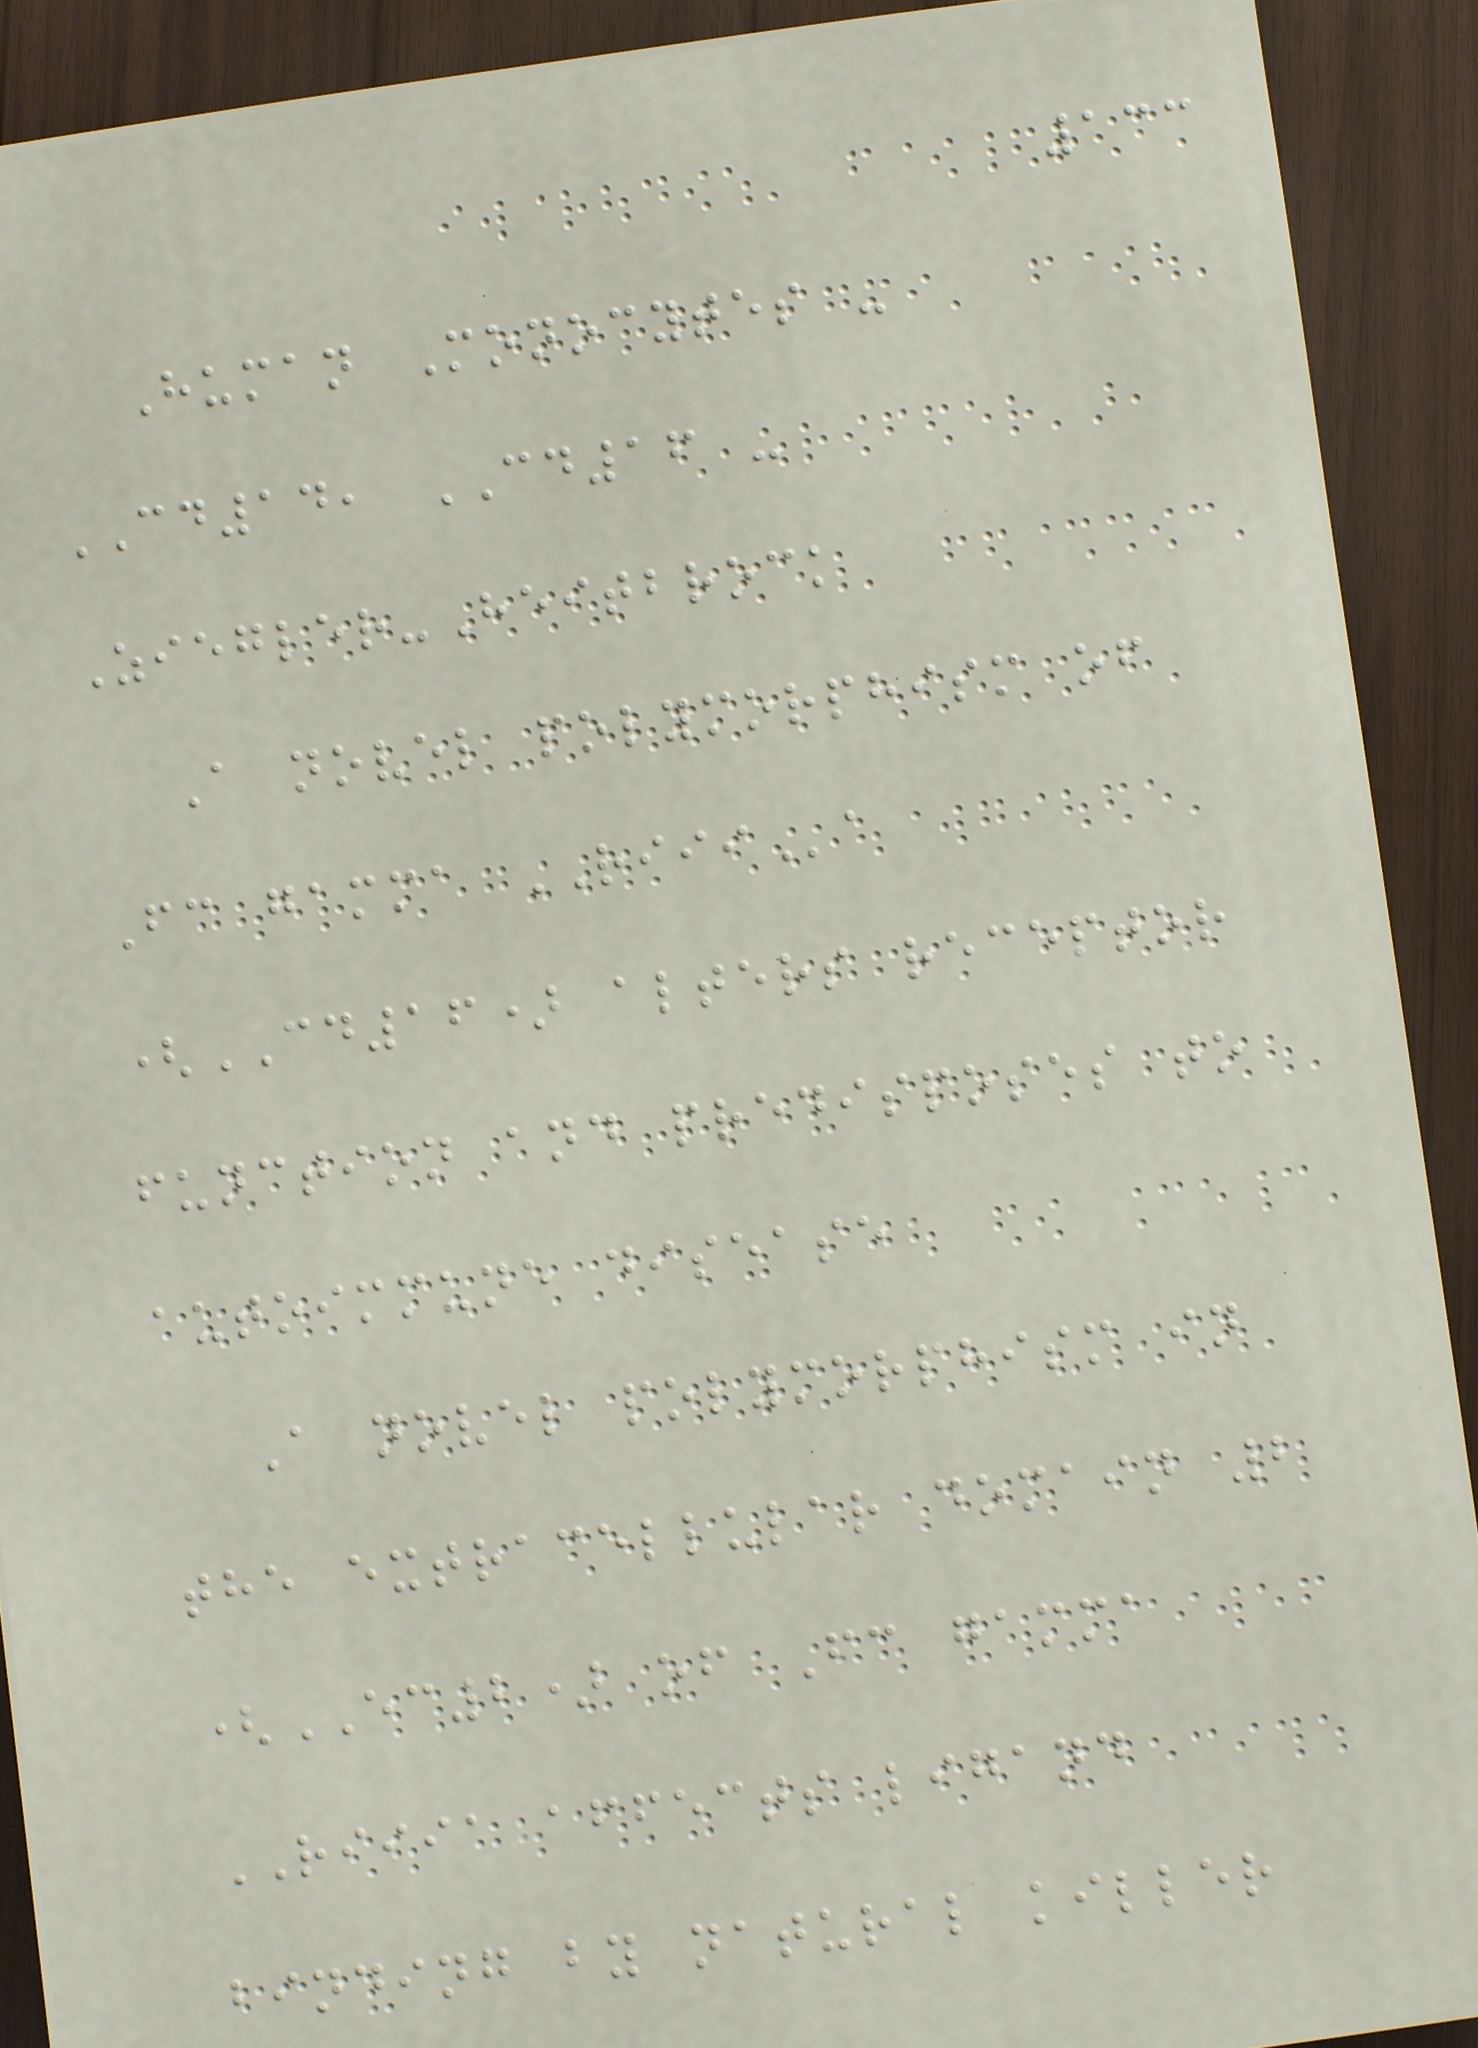133
Human Monocytes -
CD14, CD16 -
Ziegler-Heitbrock
A novel polymorphism of
Fc gamma RIIIa
(CD16) alters receptor
function and predisposes to
autoimmune disease
A novel polymorphism in
the extracellular domain 2
(EC2) of Fc gamma
RIIIA affects ligand
binding by natural killer
